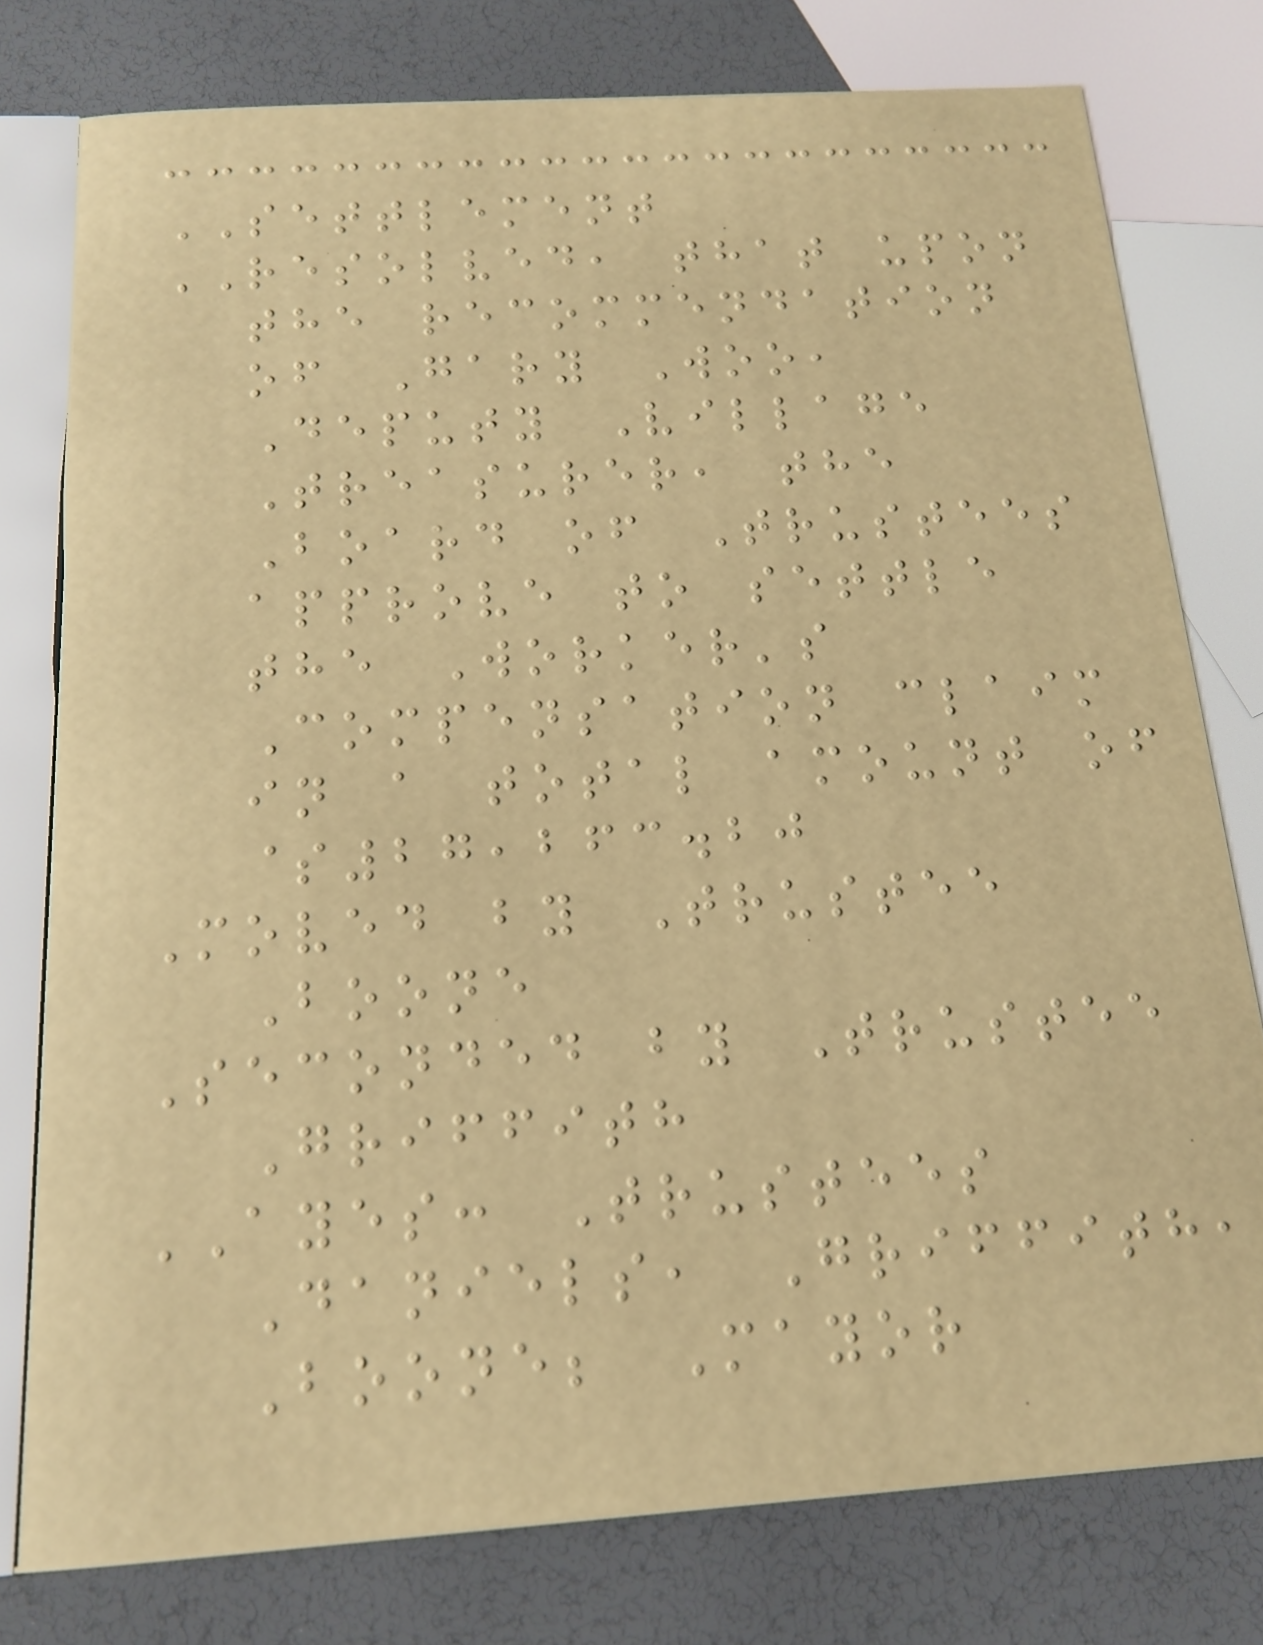SETTLEMENT
RESOLVED, that upon
the recommendation
of Gary Woo,
Deputy Village
Treasurer, the
Board of Trustees
approve to settle
the Worker's
Compensation claim
in a total amount of
$27,263.20
Moved by Trustee
Boone
Seconded by Trustee
Griffith
AYES: Trustees
Daniels, Griffith,
Boone; Mayor
